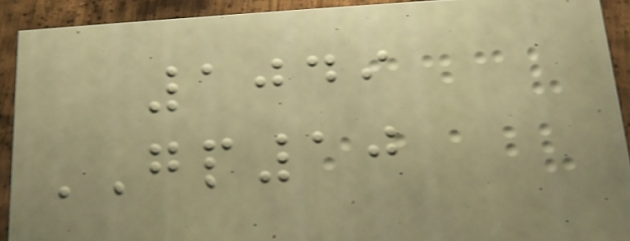1049
GP10
